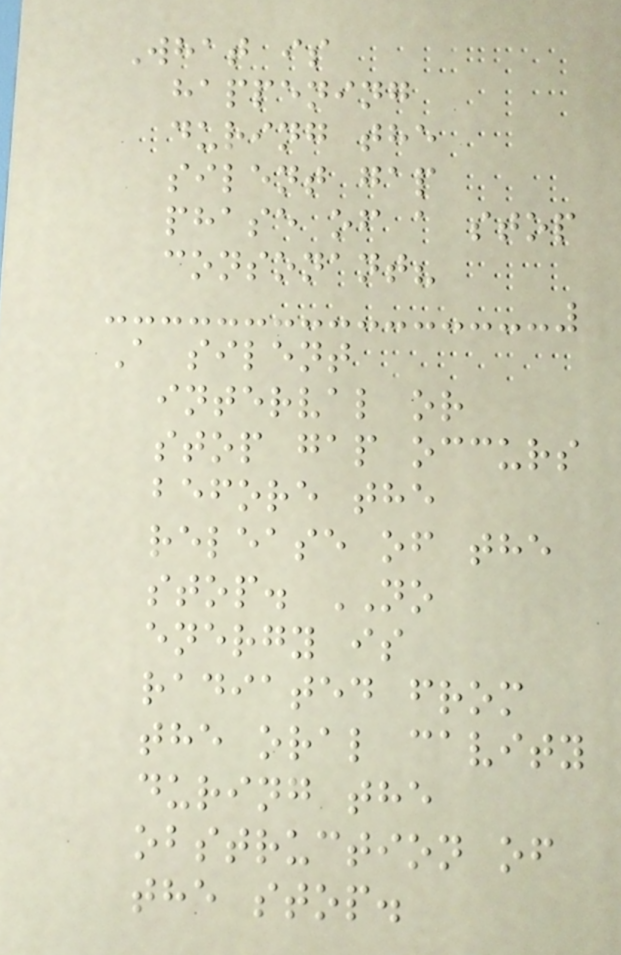What is
happening
during the
silent gap
phase of a stop
consonant?
A silent
interval or
stop gap occurs
before the
release of the
stop. NO
energy is
radiated from
the oral cavity
during the
obstruction of
the stop.
